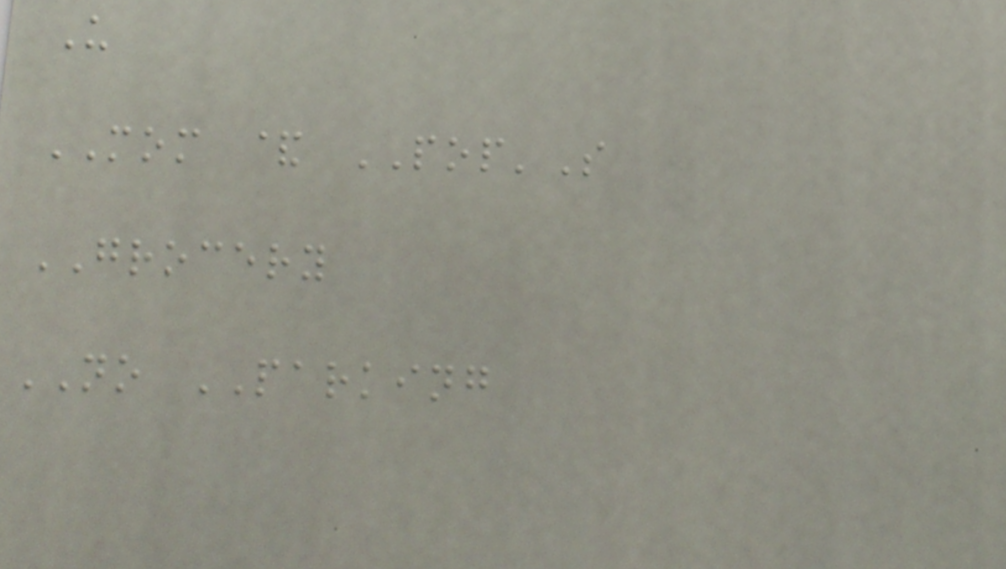U
MOM & POP'S
GROCERY
NO PARKING
